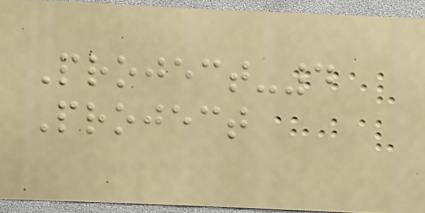Project-4
Project
